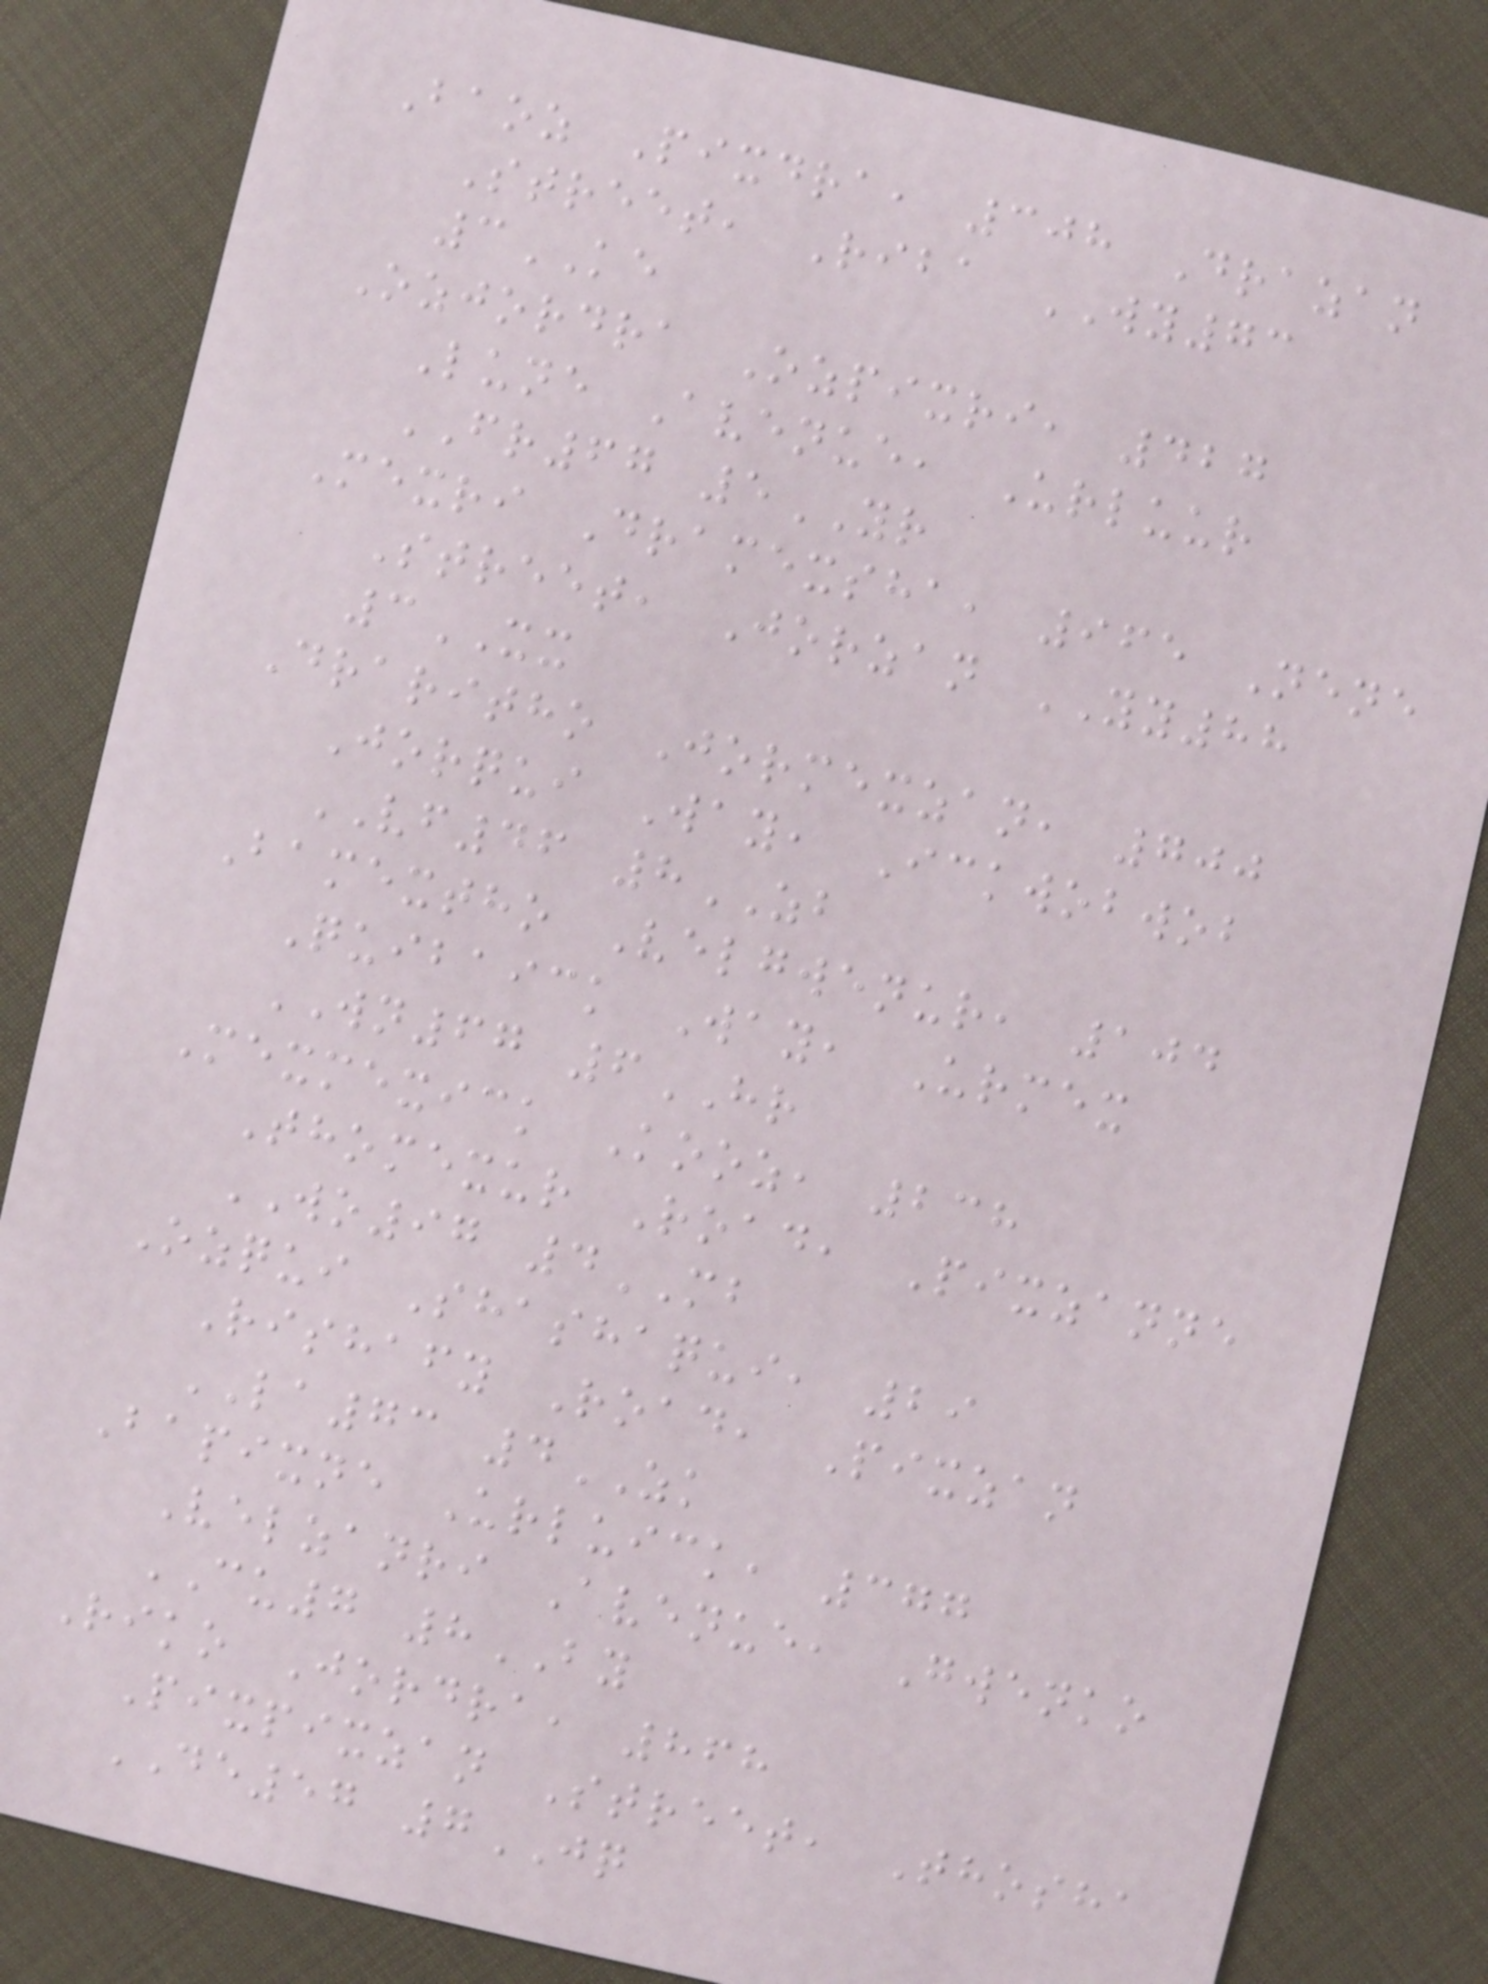Baoz Pixdra, 308 Drazan
Street, Riba WY73
3KE
Ozjordra Ozpixri, 427
Lune Avenue, Urluur
FR67 5YR
Mexri Dramexsha, 965 Nene
Street, Jorzan YY88
3XX
Draritho Jormexzan, 700
Jorqui Way, Ickwobwob
VF46 8ZB
Bamextho Velgwenur, 104
Quibaick Way, Urmex
WN67 6HR
Mexmexick Kooz, 238
Thomexur Road, Pixzanne
WO97 4MB
Ozqui Shashaqui, 29
Rishafy Road, Pixzan
LA73 4ZK
Bapixne Urluick, 377
Velzanri Avenue, Gwenko
CU7 8BY
Riko Jordra, 868
Pixpixzan Street, Thosha
DE57 7JQ
